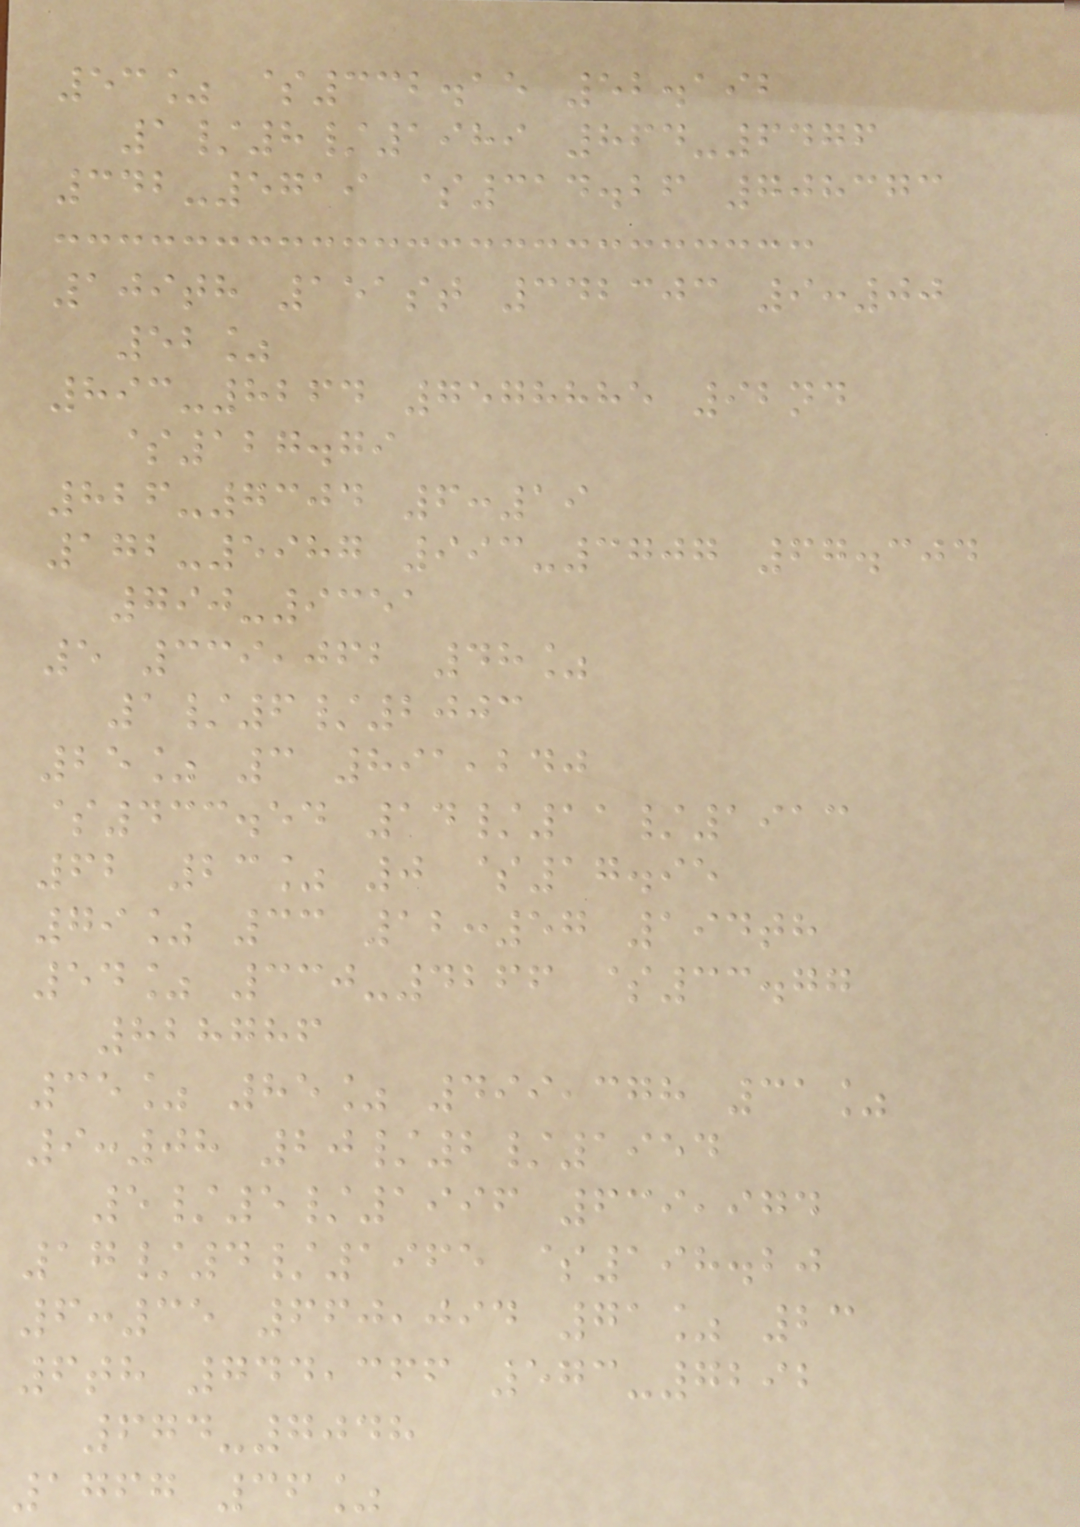53% $332.15 52.192
1/8/1989 864-6476
342-5719 $314.26 708373
109th 151st 342303 9:00
52%
893-8264 7578885 92nd
$127.79
826-7304 6:19
172-5987 993-3707 67.304
790-9351
5 339,062 48%
1/6/2003
25% 3 891,240
$433.54 14/11/1913
62 23% 0 $17.95
79% 33 12:57 194th
54% 330-4266 $33.77
828786
35% 85% 499,378 31%
9:08 20/2/1954
5/5/1996 639,974
17/4/1965 $198.20
6:35 660,094 71% 23
6th 744,366 573-7292
674-7048
1767 36%
